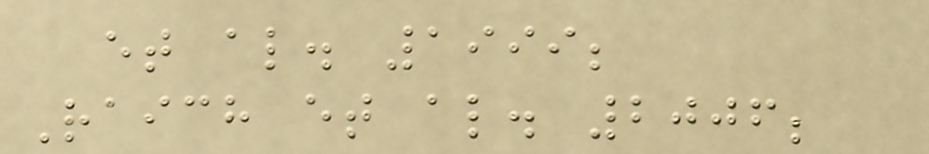et al. 1999;
Raich et al. 2006;
